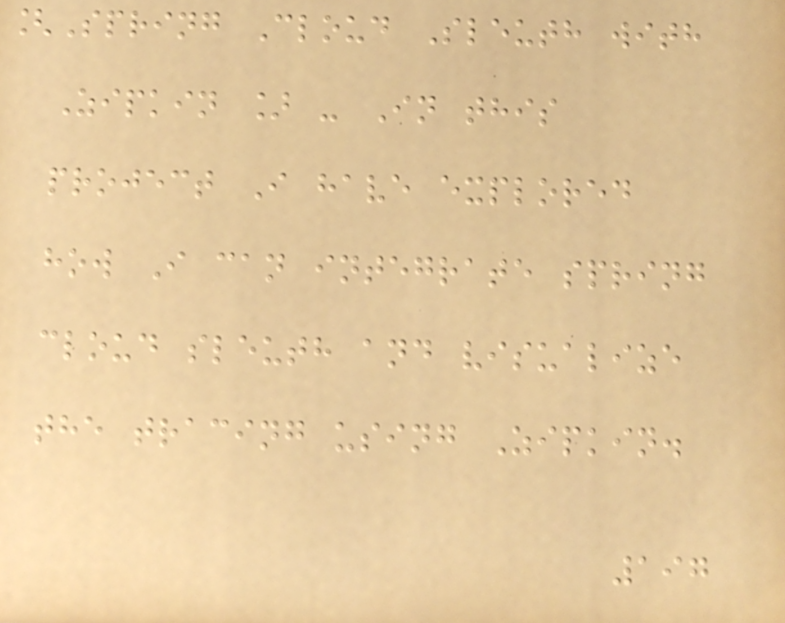[Spring Cloud Sleuth with
Zipkin ] - In this
project I have explored
how I can integrate spring
cloud sleuth and visualize
the tracing using Zipkin.
197
